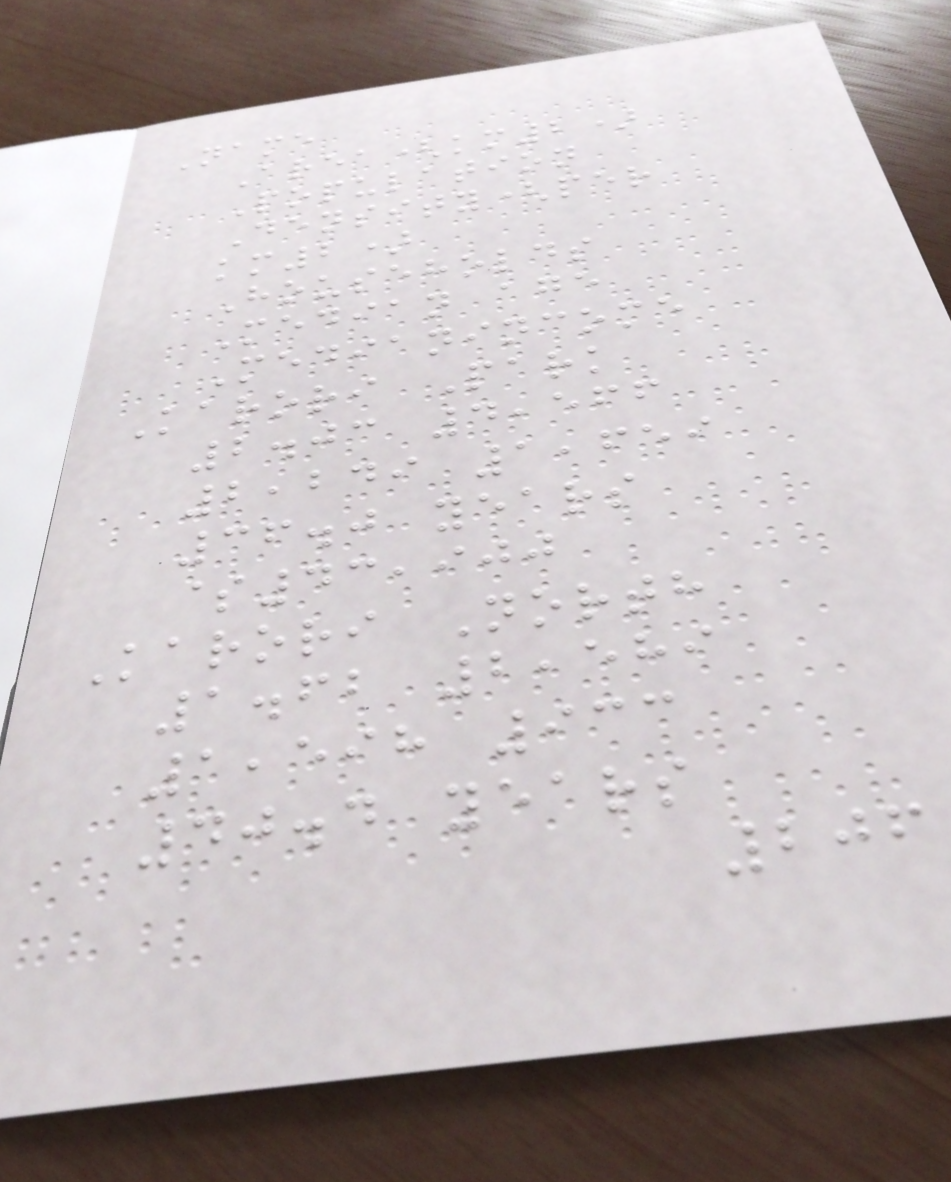Name
Area(km2)
Population
Density(per
km2)
Households
Median age
Medianincome
Karori Park
2.03 4,566
2,249 1,659
36.0 years
$43,900
Karori North
1.62 2,589
1,598 933
40.4 years
206
